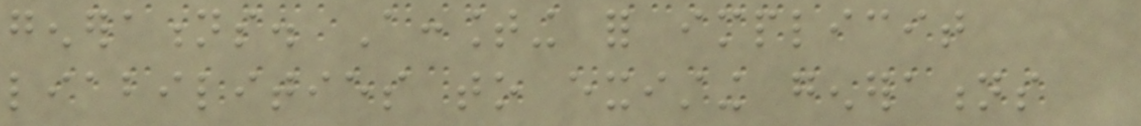generations. Accounting for implicit
liabilities to existing generations
